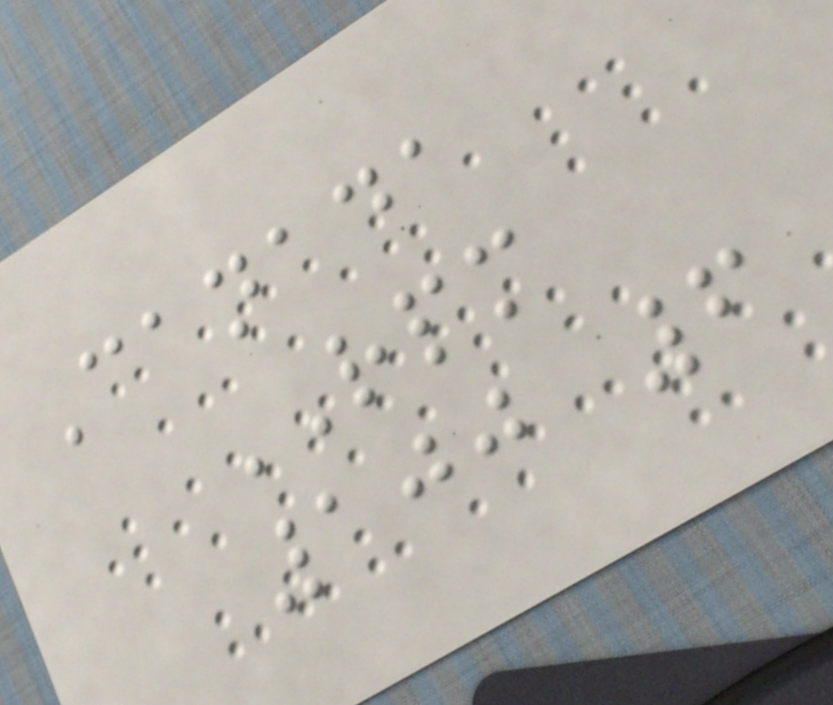Canada
RPM
100 6
